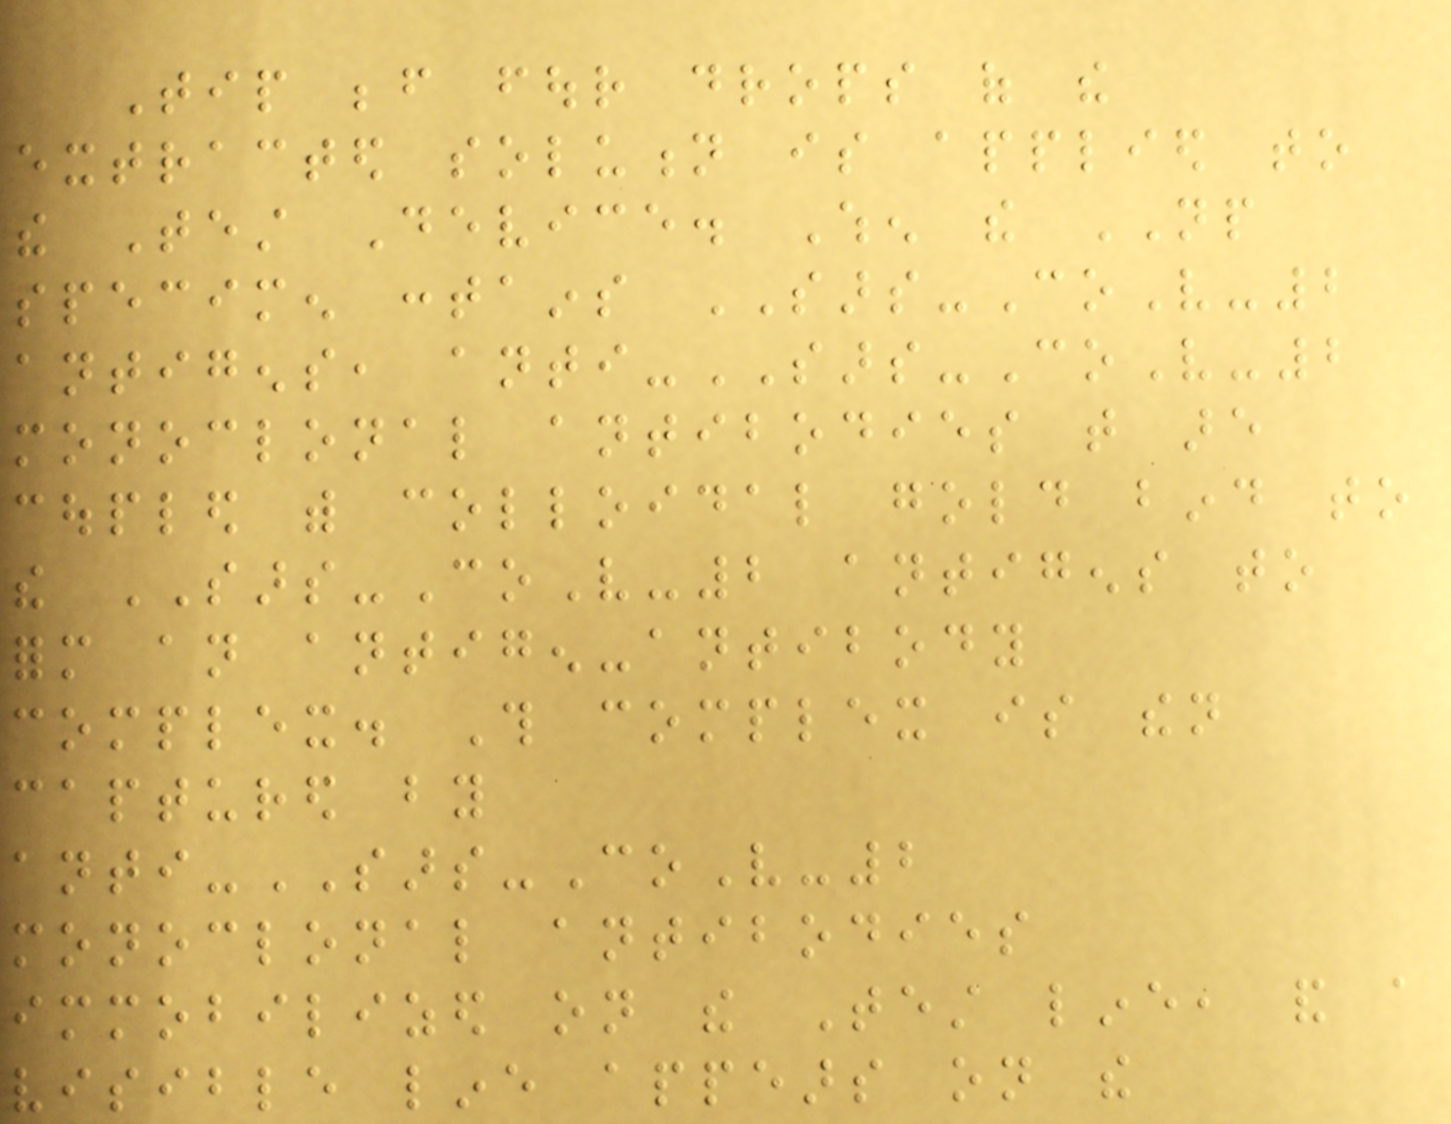Tip before four drops of the
extracted solution is applied to
the Test Device. When the NP
specimen contains SARS-CoV-2
antigens, anti-SARS-CoV-2
monoclonal antibodies that are
coupled with colloidal gold bind to
the SARS-CoV-2 antigens to
form an antigen-antibody
complex. This complex is then
captured by
anti-SARS-CoV-2
monoclonal antibodies
immobilized on the Test line, and a
visible line appears on the
